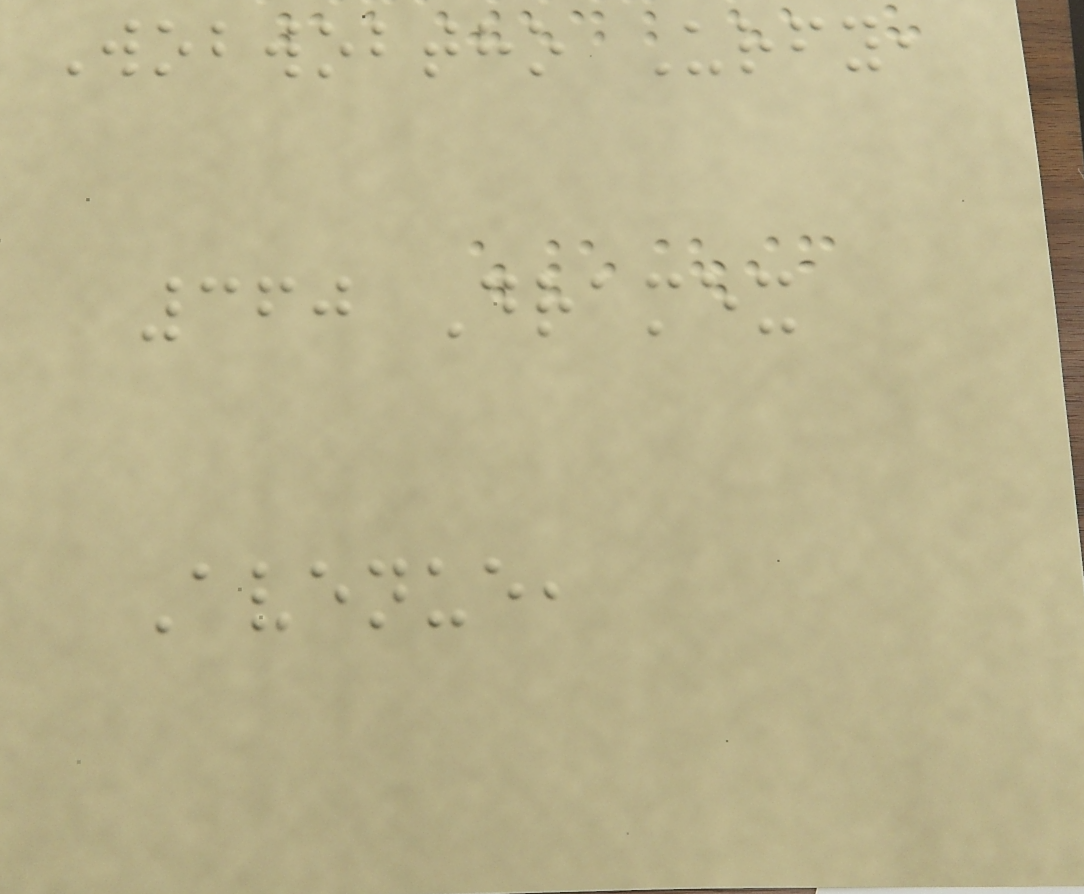Wobwobtho Urfy,
360 Dramex
Avenue,
